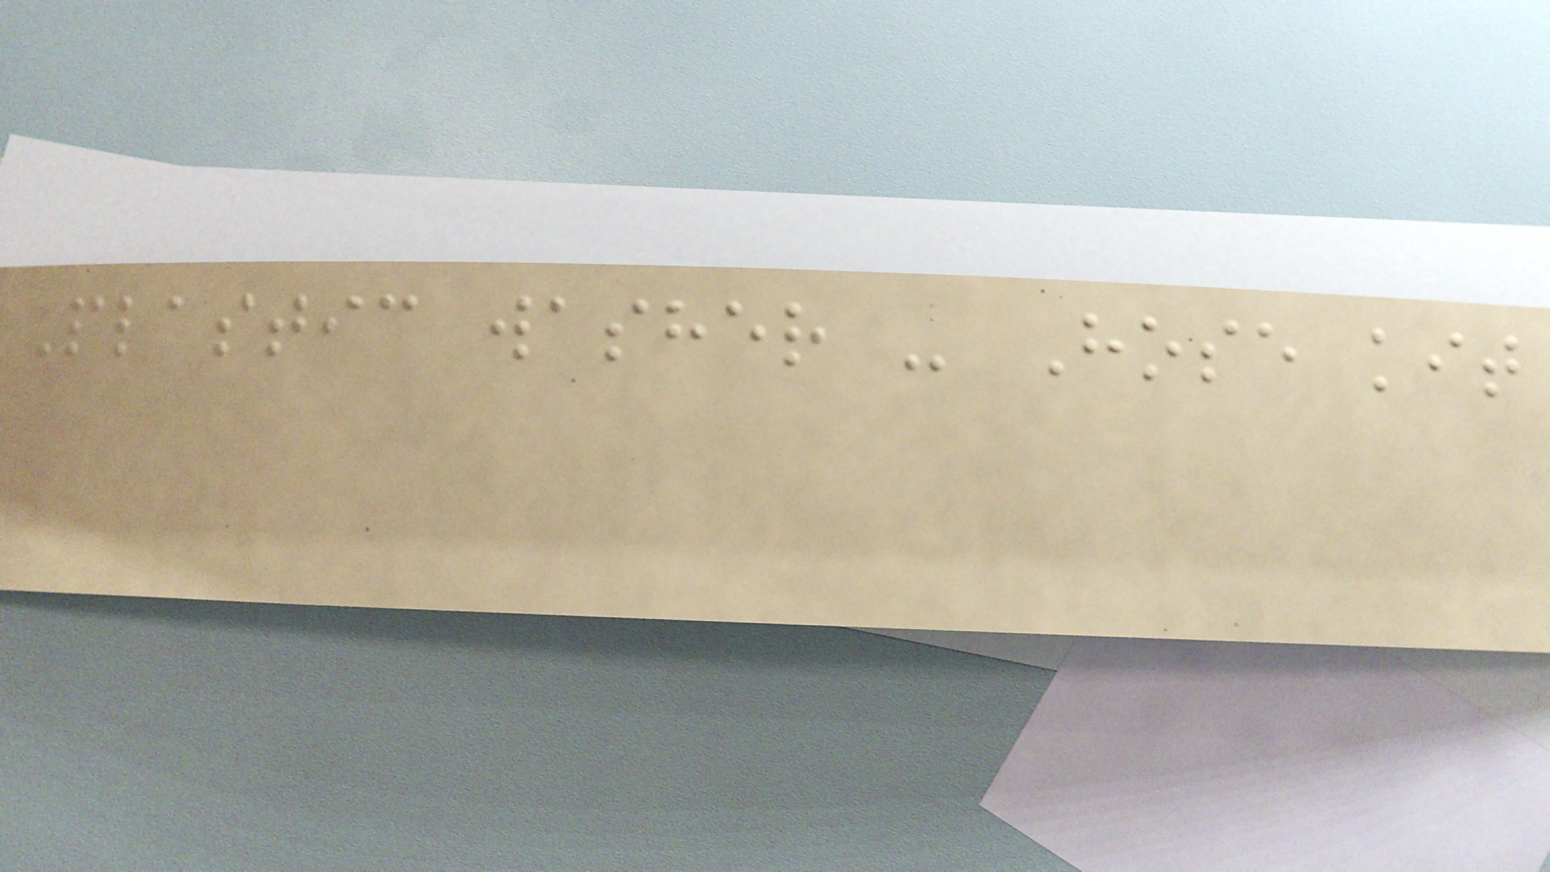Plastic washer - Hose kit
